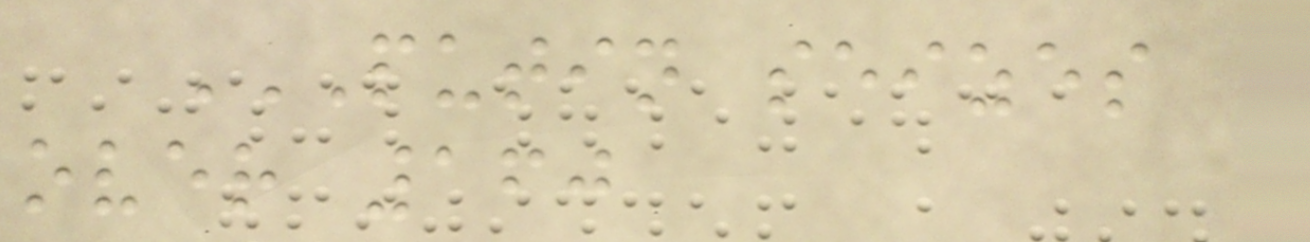PUTIN SEIZES
OVER 160
